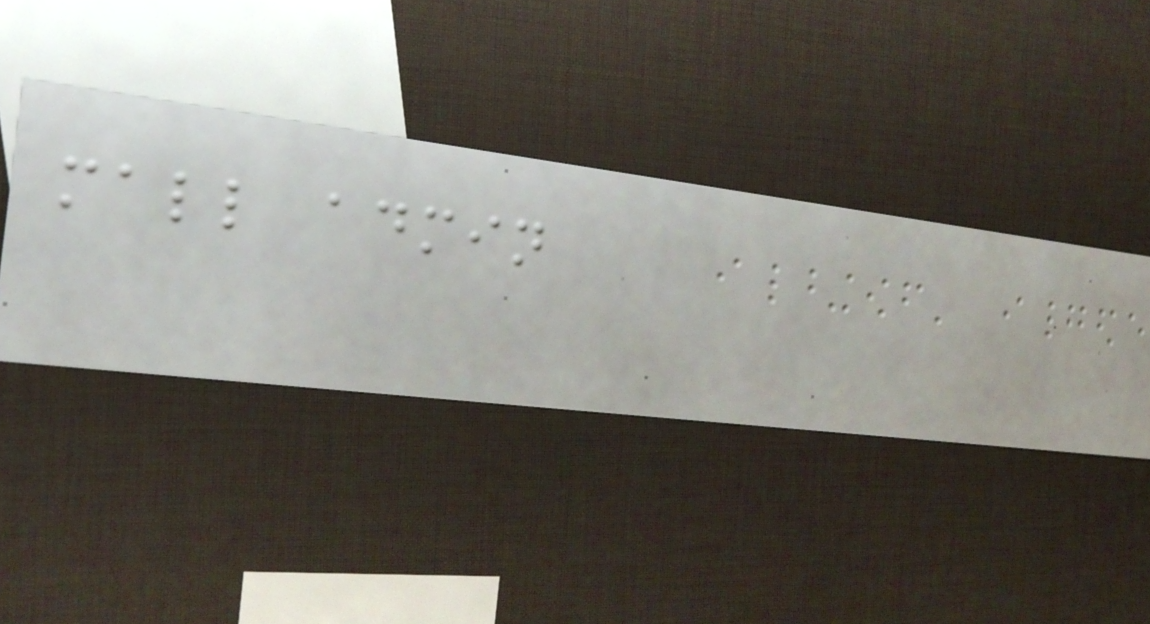mall admin
